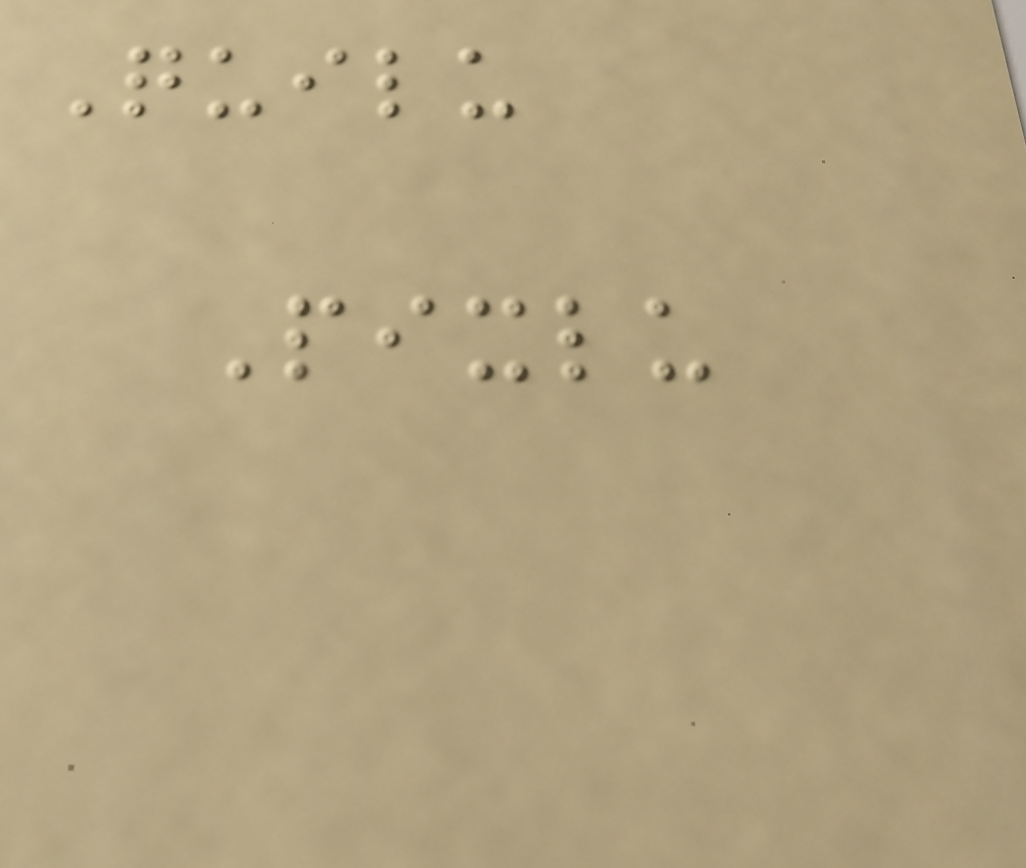Quilu
Pixlu
